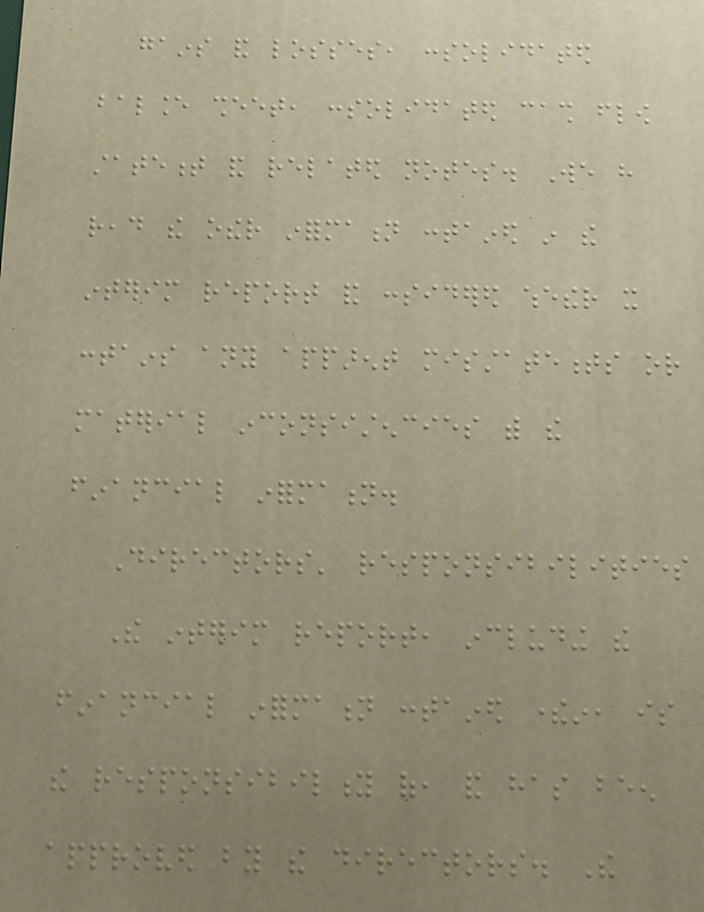gains and losses, consolidated
balance sheet, consolidated cash flow
statement and related notes. We have
read the other information contained in the
interim report and considered whether it
contains any apparent misstatements or
material inconsistencies with the
financial information.
Directors' responsibilities
The interim report, including the
financial information contained therein, is
the responsibility of, and has been
approved by the directors. The
